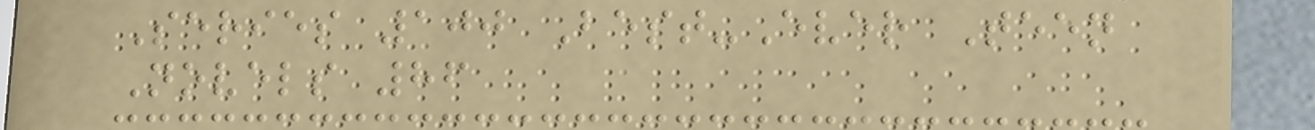Series 100 Best-Ever Teen
Novels 86
